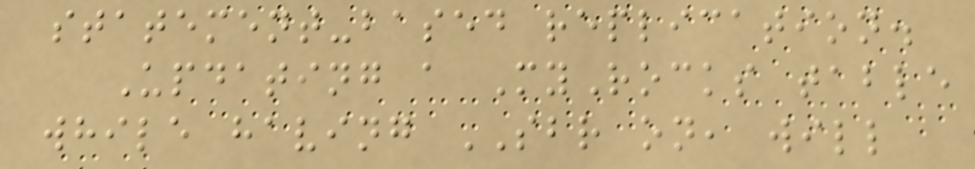statement-based replication.
Updating a MyRocks table
while having SBR on, will
